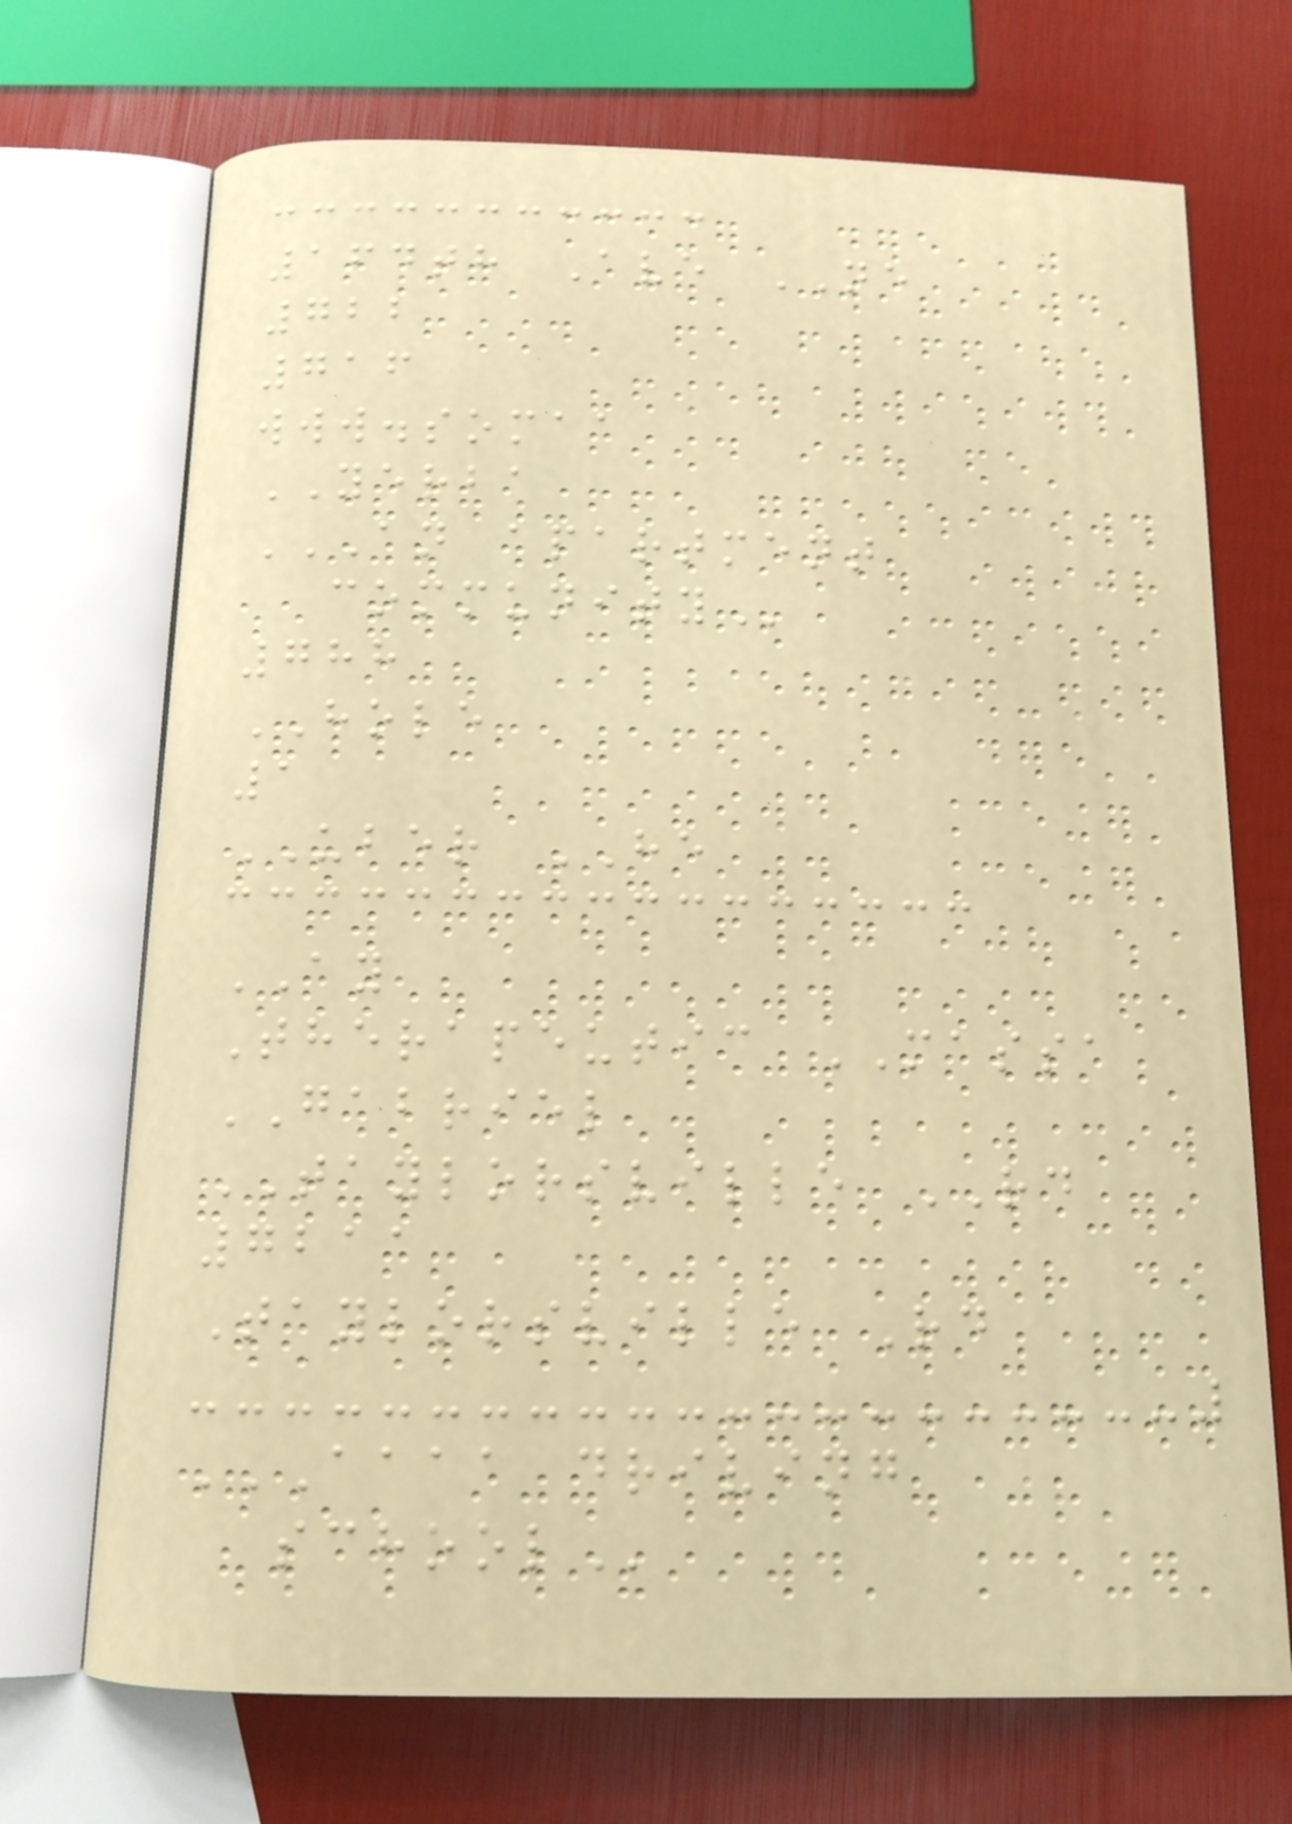164th Ave NE
722
716
www.somaa
YERBA
AN APARTMENT
COMMUNITY
788
HOLE
1
UBER HE
AY
Therapeutic MASSA
GABRIEL
TAYLORSVILLE RD
7211
Taylorsville Rd
AAAA DRIVING
SCHOOL
